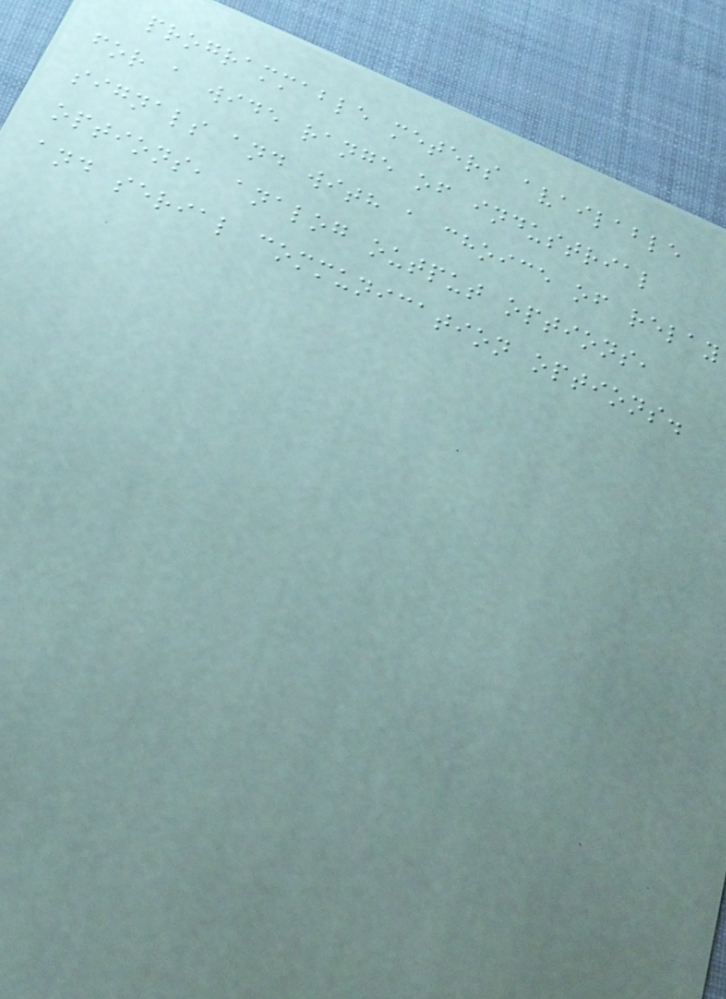programmable meters available
for a wide range of industrial
signals and with a choice of relay
options, analog output options,
and serial communication options.
